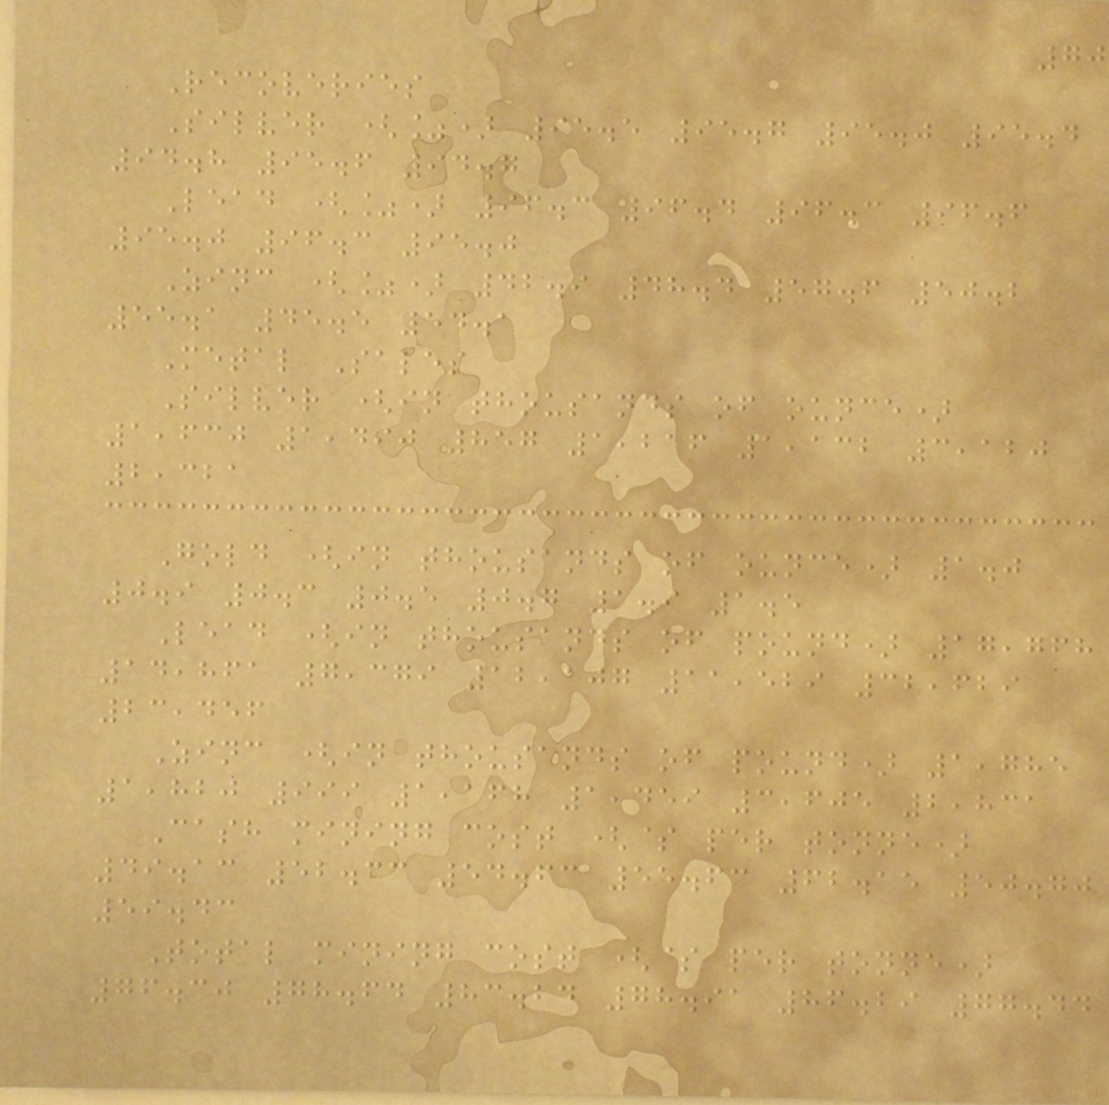70
Recoveries
Silver (%) 95.5 95.7 95.0 95.4
94.8 95.6 94.7
Lead (%) 96.3 96.4 96.3 96.6
95.0 96.3 95.0
Zinc (%) 42.9 48.4 57.6 50.2
55.1 45.5 54.1
Metal Sales
Silver (in thousands of ounce)
1,630 1,490 857 1,216 1,132 3,120
2,321
Gold (in thousands of ounce) 1.0
0.9 0.3 0.5 0.7 1.9 1.5
Lead (in thousands of pound) 17,768
14,861 7,379 12,107 11,529 32,629
23,456
Zinc (in thousands of pound) 1,785
1,820 999 1,168 1,459 3,605 2,831
Cash mining cost ($ per tonne)
49.13 52.33 54.63 55.63 62.15 50.70
59.43
Total mining cost ($ per tonne)
76.30 78.64 83.24 78.91 86.29 77.44
